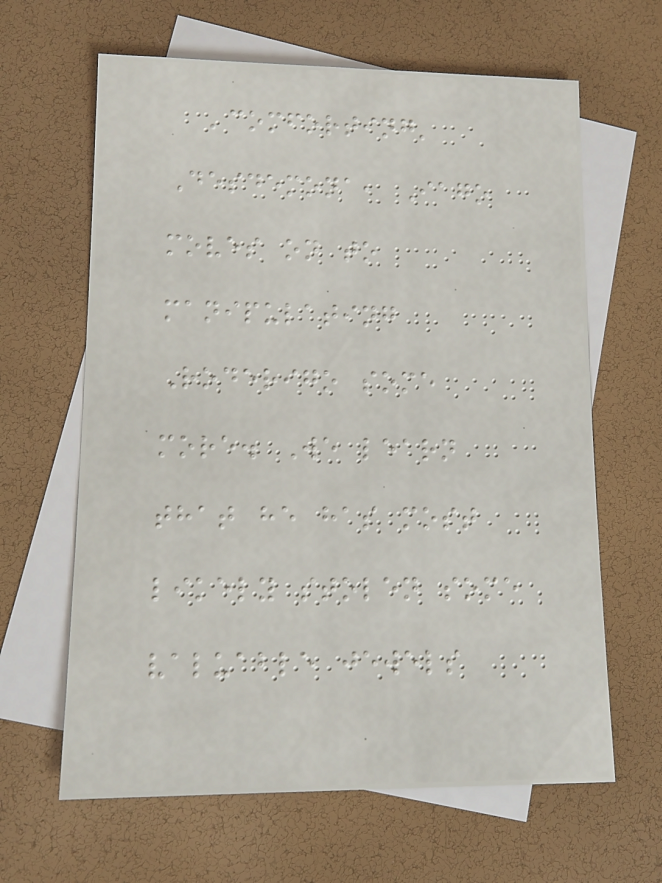'comforting'
Desdemona, Iago
moves on to
manipulating
Roderigo some
more. We learn
that he has most
likely stolen some
valuable jewels
